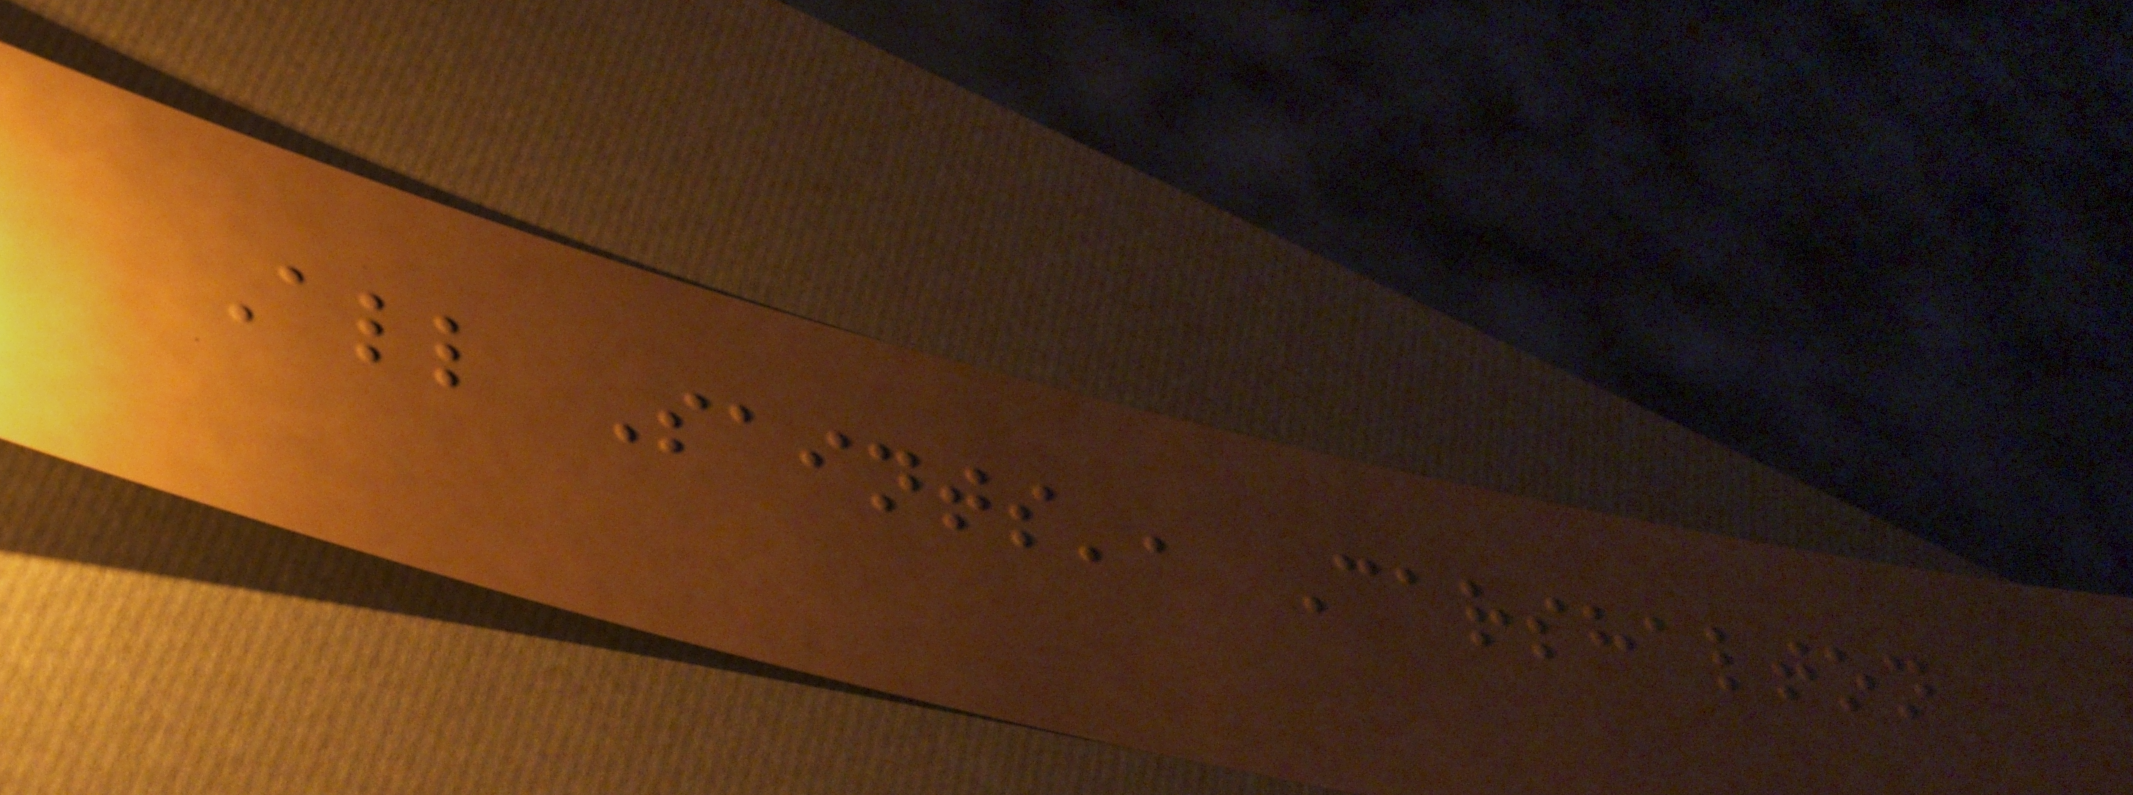All Saints', Carshalton
